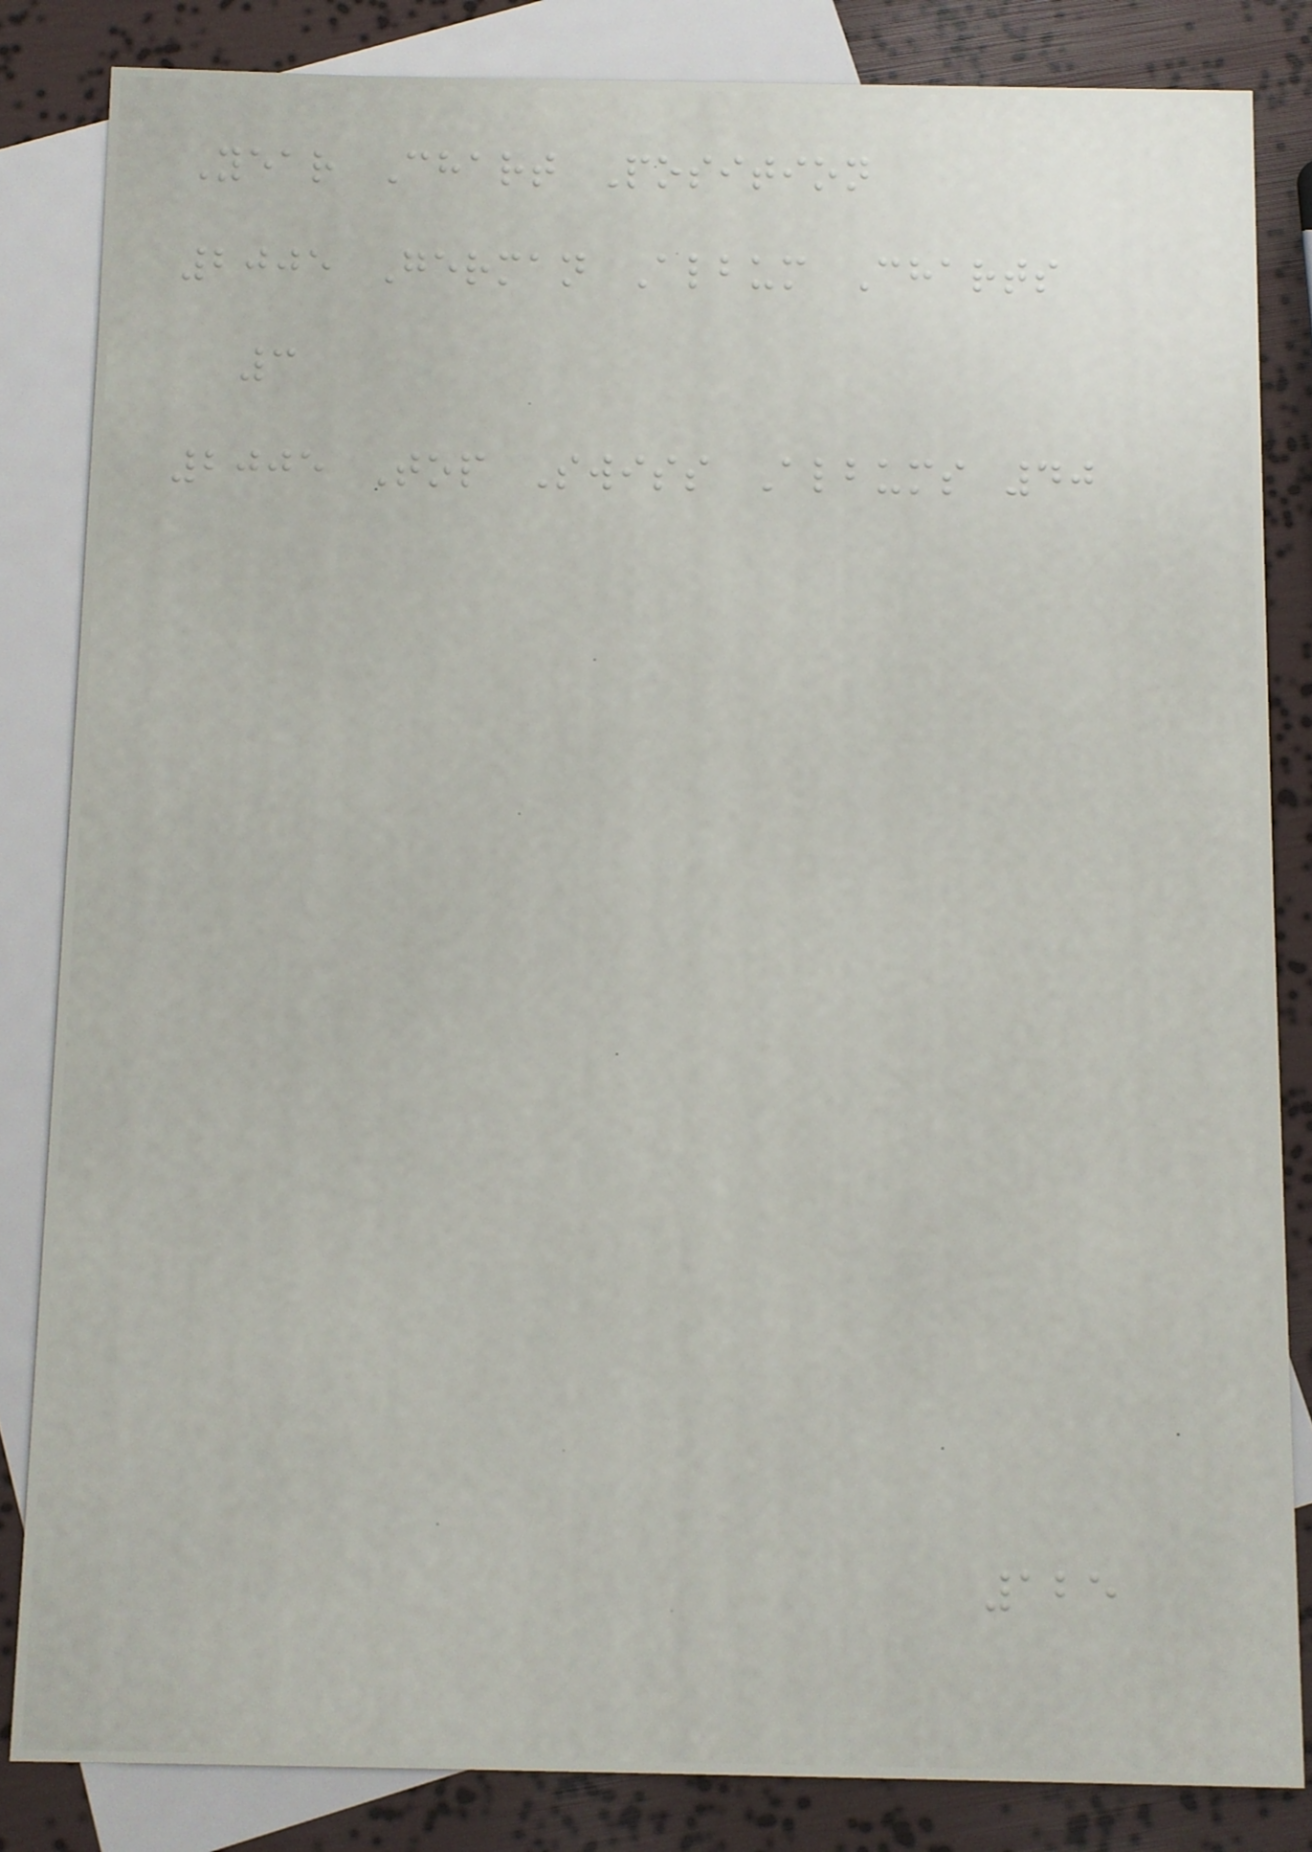Year Chart Position
2005 German Album Charts
3
2005 Top Swiss Albums 40
125
